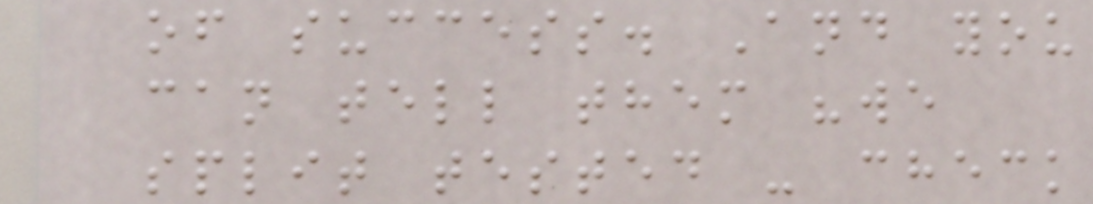of success. And you
can tell them "we
split tested - check
